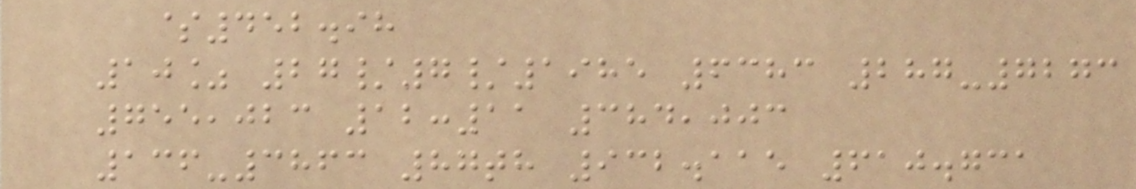$452.98
10% 27/7/1985 6383 287-7273
755,023 12:11 384,003
136-3863 87th 932.115 610.731
